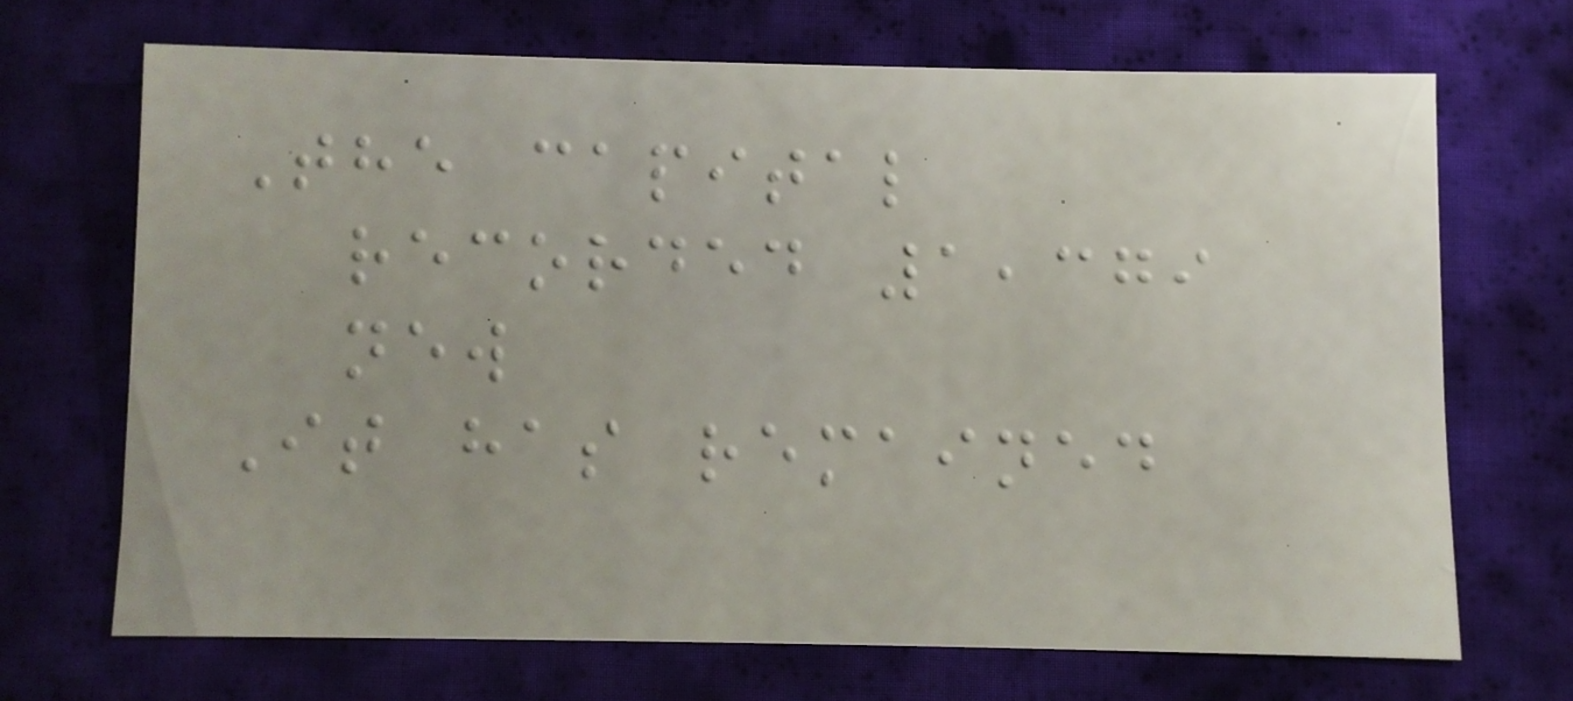The capital
recorded 1,379
new
It has remained
